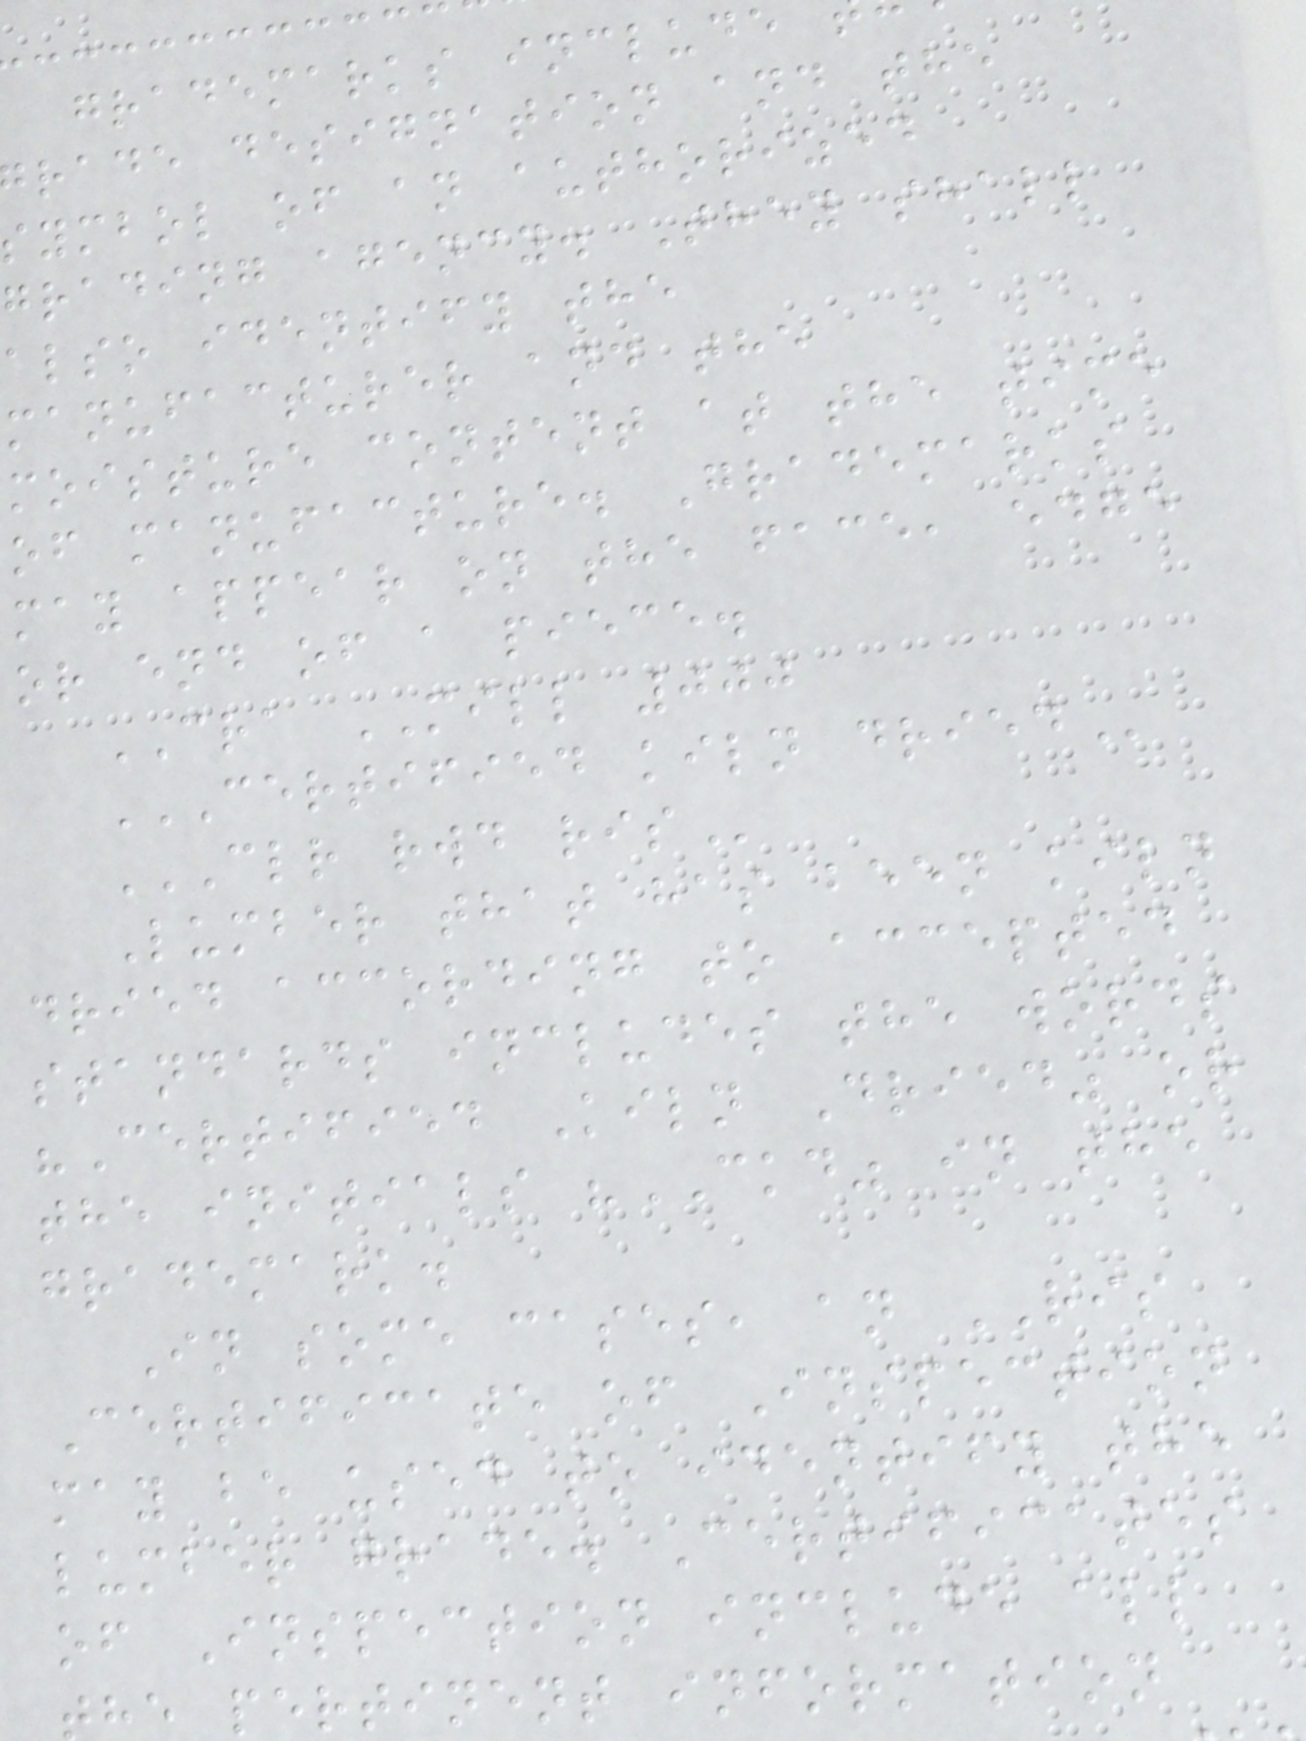grademarks include
rade designation and the
symbol of an authorized
grading agency. They shall
also identify the
manufacturer and the
moisture content at the time
of manufacture. Grademarks
may appear on the face, edge
or end of a piece.
CRA MILL 000
CERTIFIED KILN DRIED
CLR RWD RIS
Lumber that has been kiln
dried according to accepted
standards includes the words
"Certified Kiln Dried" or
the initials "CKD" in the
grademark.
In some cases, an RIS
Certificate of Inspection
may be used to identify the
lumber grade. Certificates
of Inspection include all
e pertinent information
